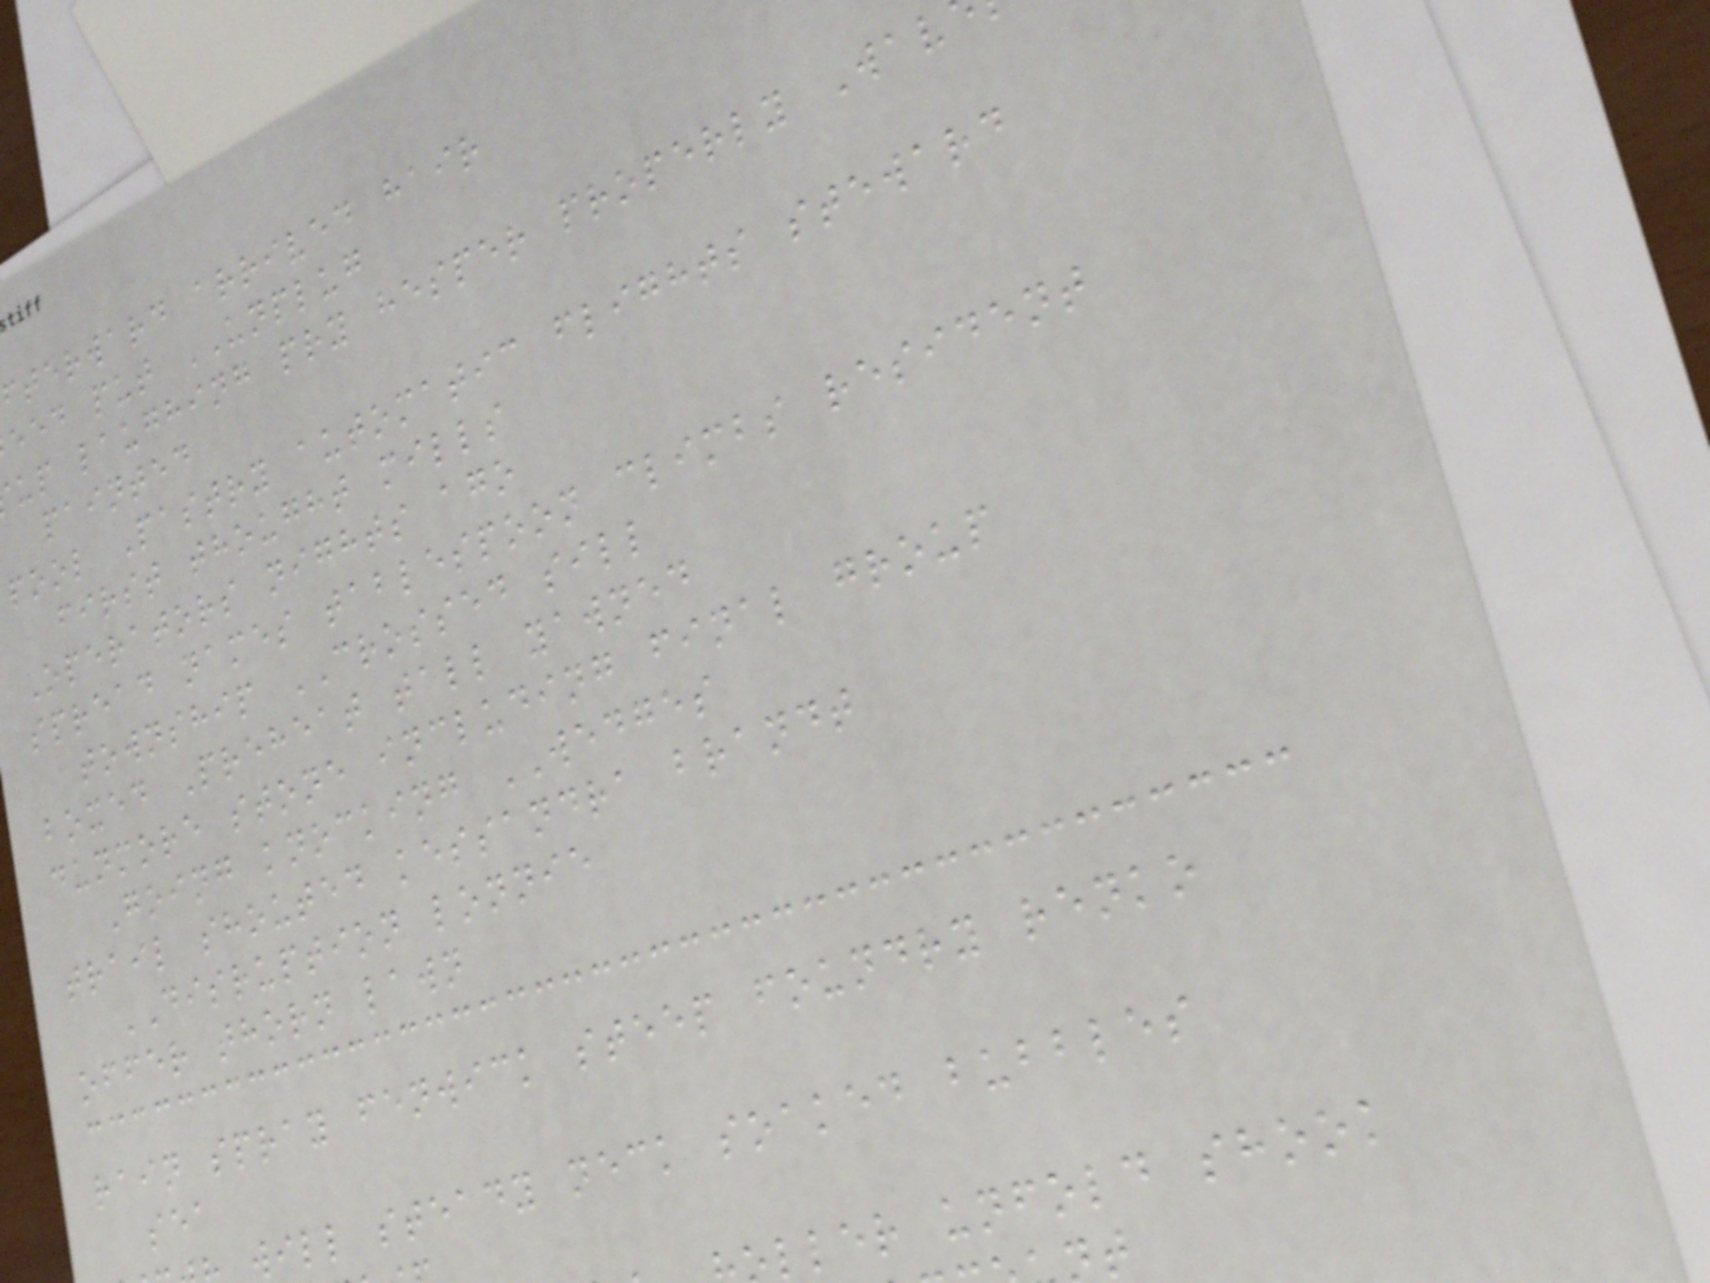fterward arrived hair
eed put UNPLUG
up laughing pry hesper properly Wav
painted
pool Pastry automatic flights steward
first thought mills
Operators nights ago
spread names tablespoon climbs resident
township CROSSED sill
boxed Preheat tall yawned
dunmore stone including final group
Going knocking WEDGES
trail shouted kessandra brandt
DISRUPTION lonnie
offer thorn lawn
rain spray fenwick steep foundry renko
sea
will steady neck soaked bubbles
ller unfold shook
